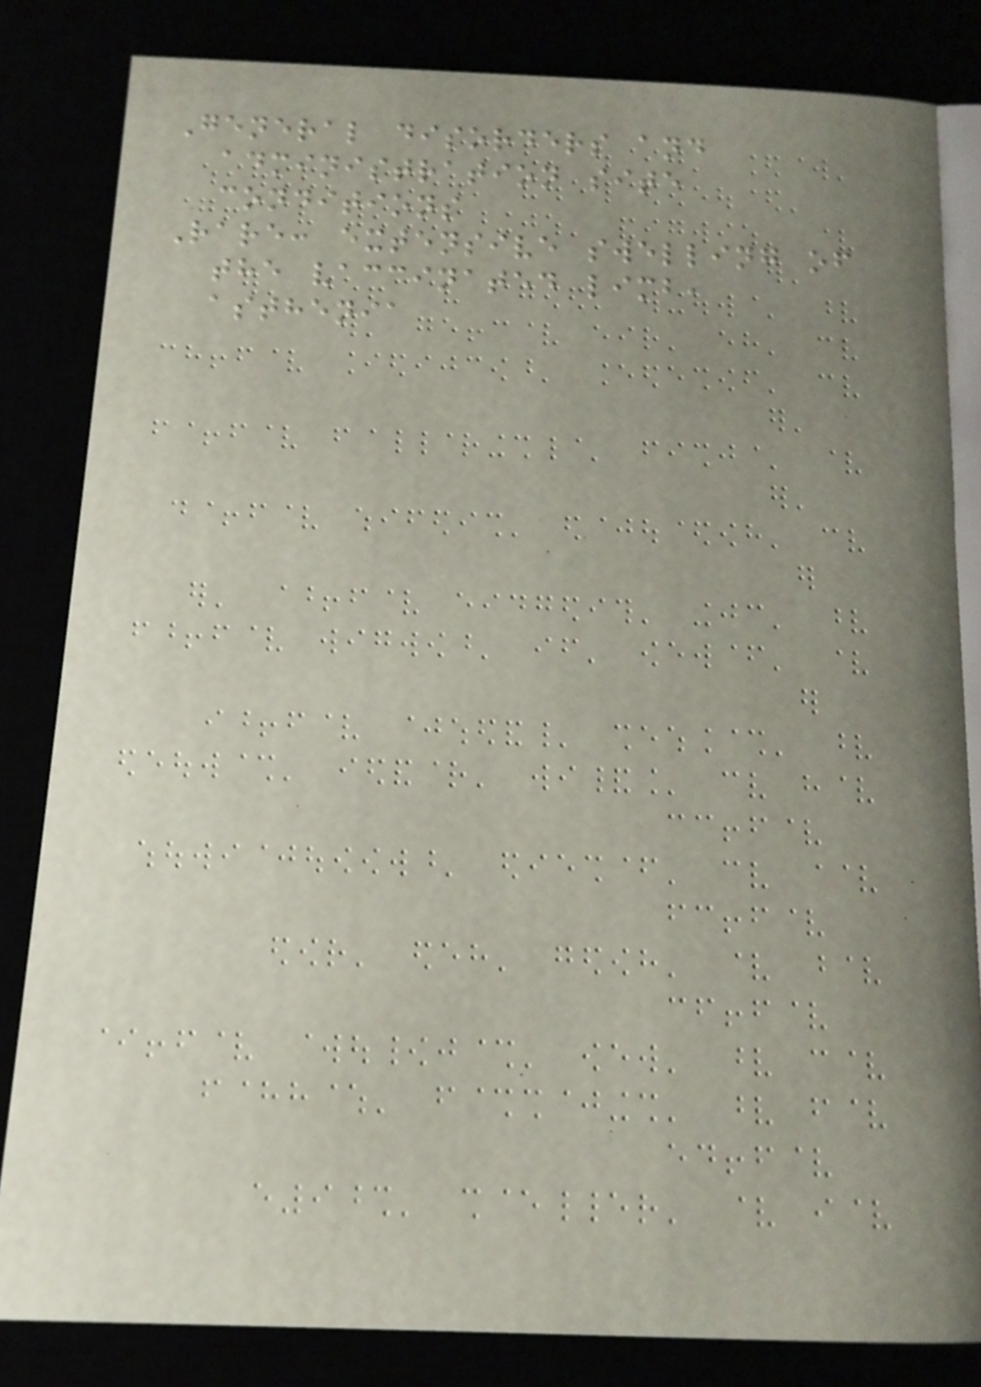General disorders and
administration site
conditions
Rare: extensive swelling of
the vaccinated limb,
asthenia
